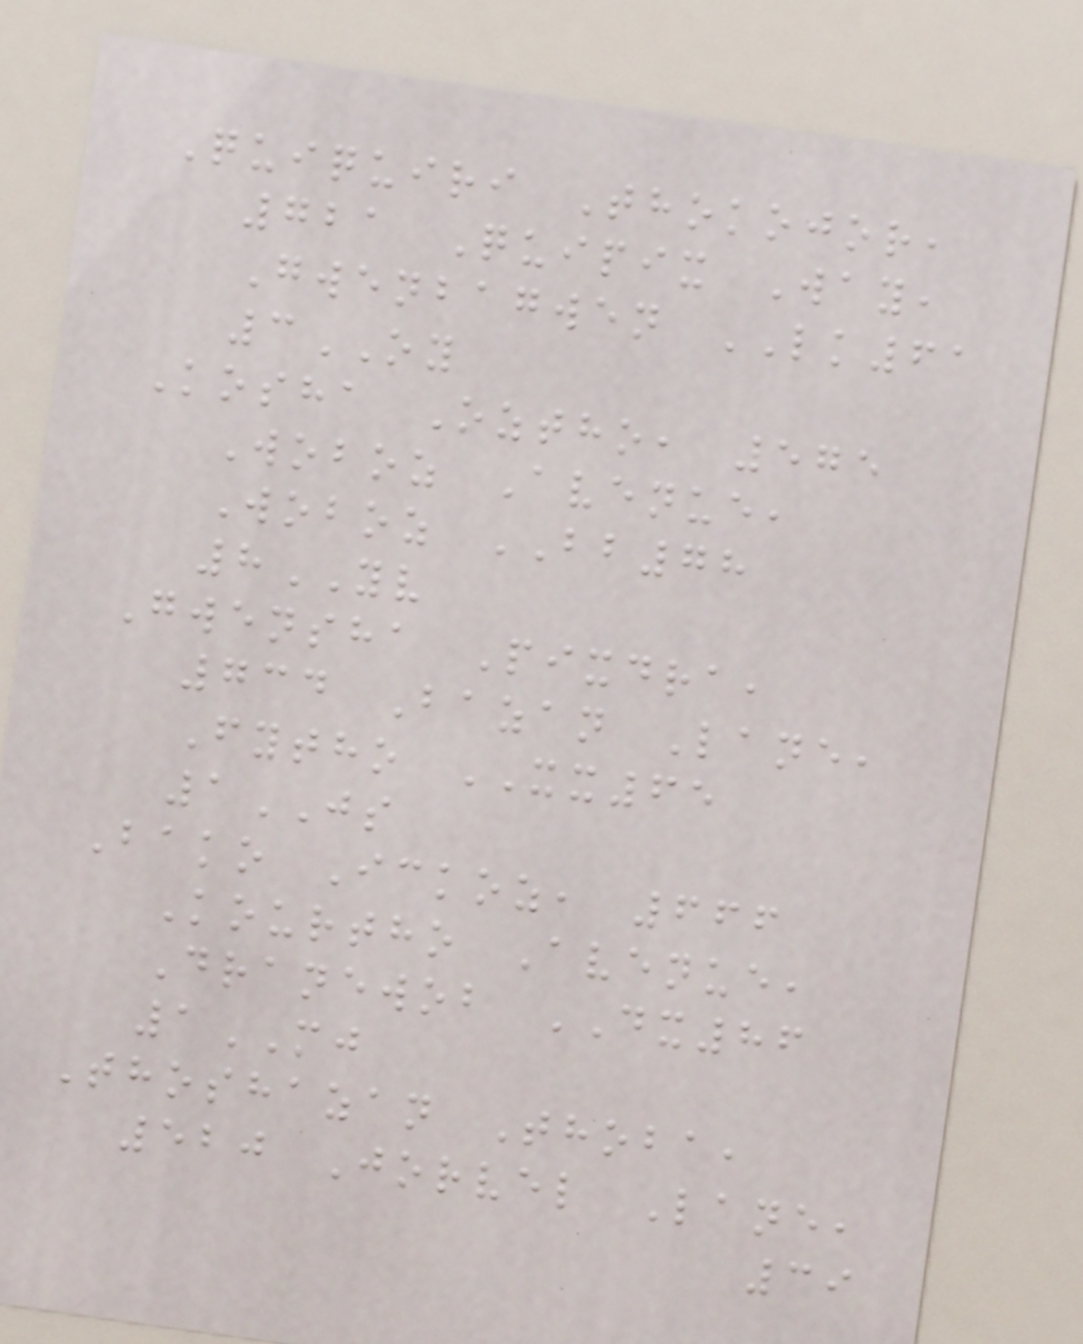Quiquiri Thokojor,
721 Quipix Way,
Gwenbagwen LK61
3OY
Kosha Oztho, 575
Woboz Avenue,
Woboz BB78
8YV
Gwensha Pixdra,
734 Bazan Lane,
Fytho XX65
1JS
Bako Ickoz, 666
Kourtho Avenue,
Dranewob DX86
1MJ
Thoshazan Thoba,
520 Jorvel Lane,
39
